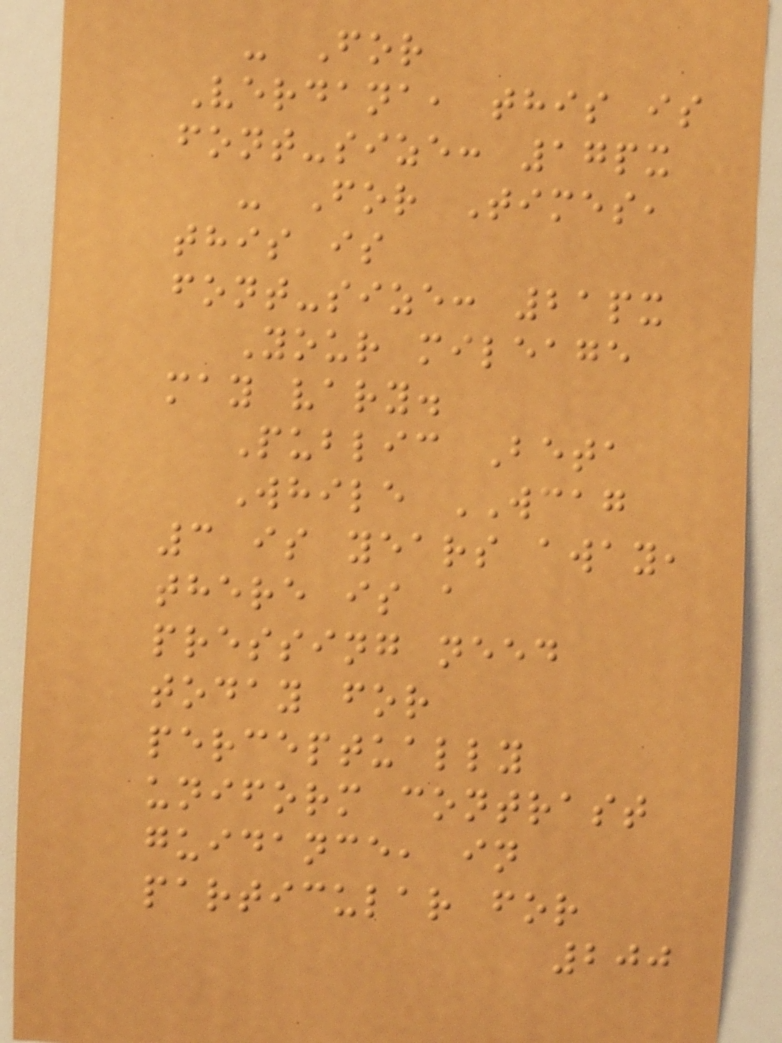- For
Verdana, this is
font-size: 17px
- For Times,
this is
font-size: 21px
Your mileage
may vary.
Public Beta
While WCAG
3 is years away,
there is a
pressing need
today for
perceptually
uniform contrast
guidance, in
particular for
200
